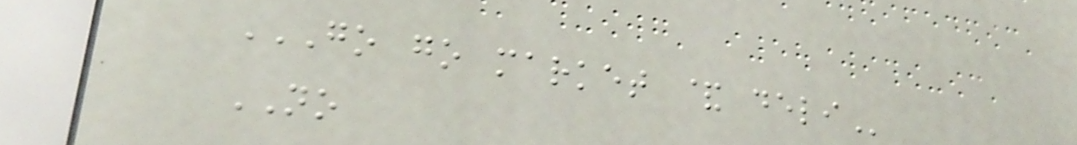GO GO MARKET & DELI
NO
